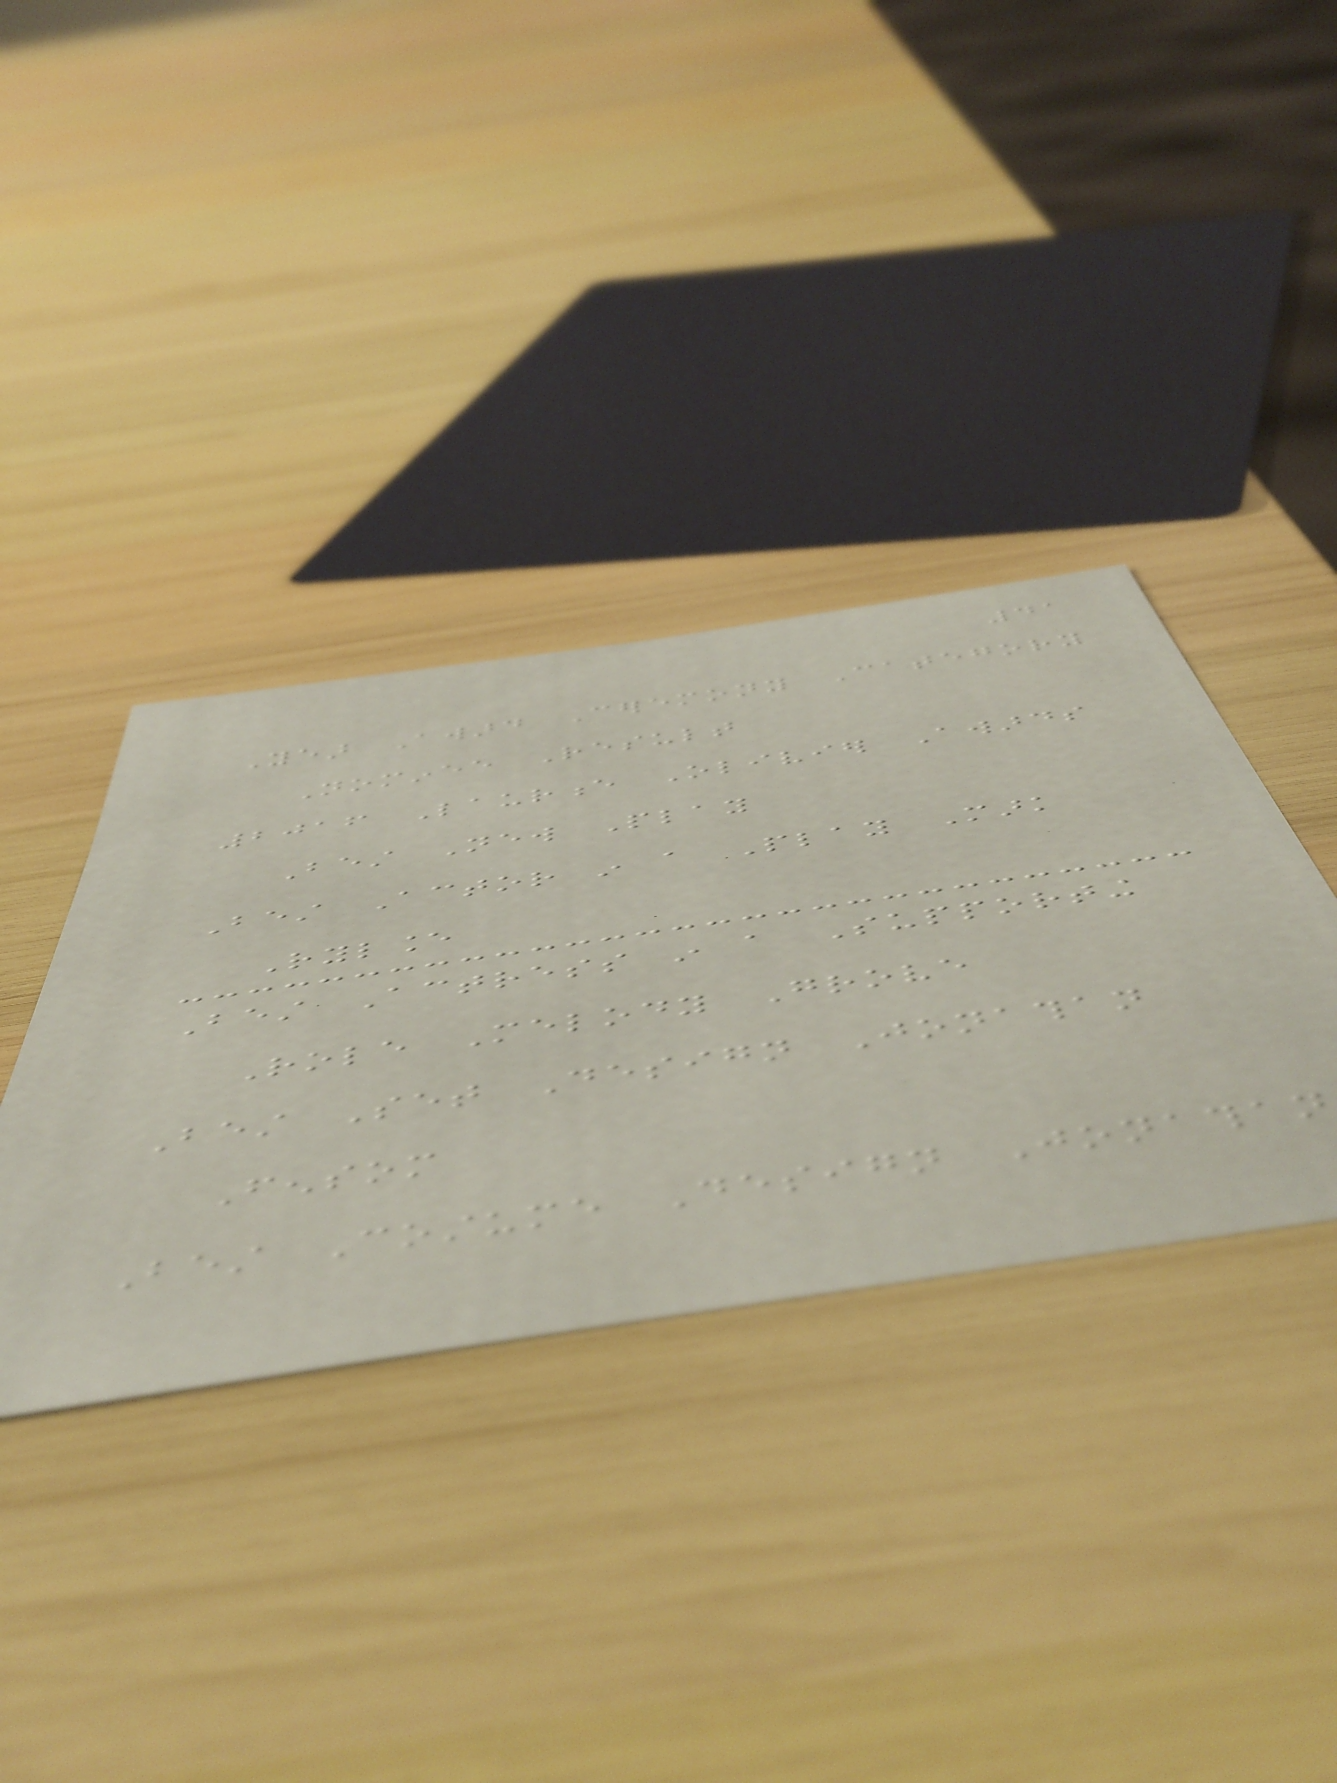41
Year Award Ceremony Category
Nominee Result
2016 Laurence Olivier Awards
Best New Play
Best Actor in a Play Mark
Rylance
Best Actress in a Supporting
Role Melody Grove
Best Set Design Jonathan
Fensom
Best Costume Design Jonathan
